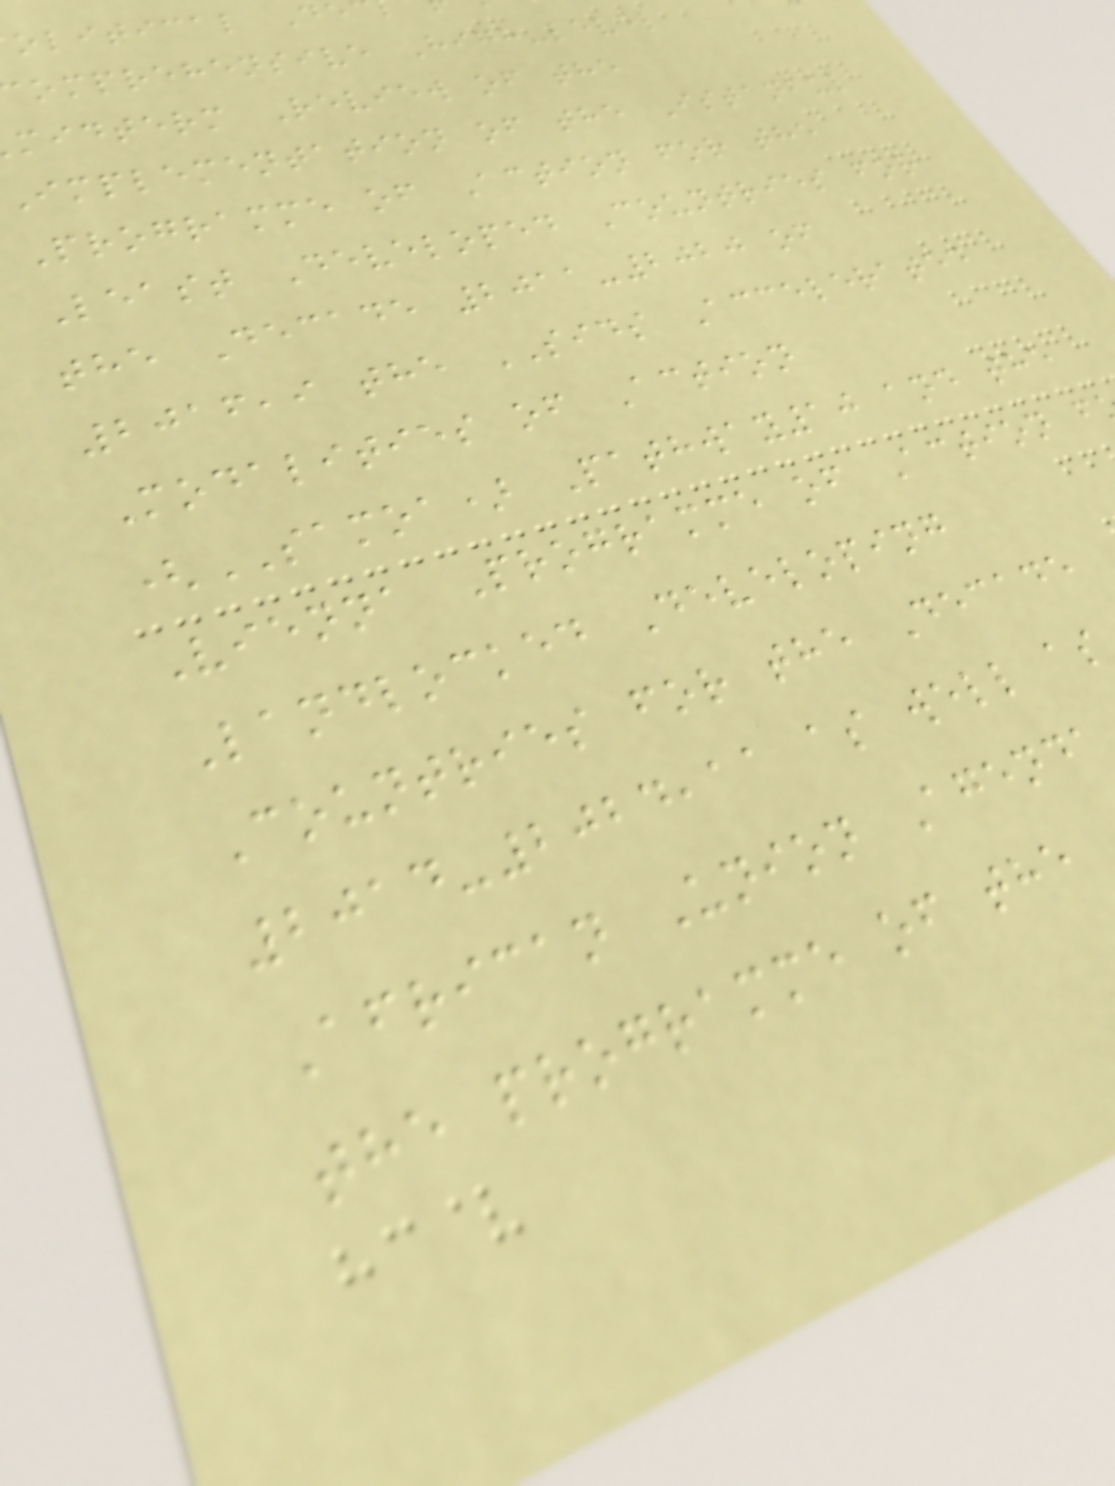olitical De
omprehensive High-level
midterm Review of the
implementation of the Istanbul
Programme of Action for the
Least Developed Countries for
the Decade 2011-2020 of
2016,9 the SIDS Accelerated
Modalities of Action
(SAMOA) Pathway10 and the
Vienna Programme of Action f
Landlocked Developing
Countries for the Decade
2014-2024,11 as well as
African Union Agenda
the programme of the
